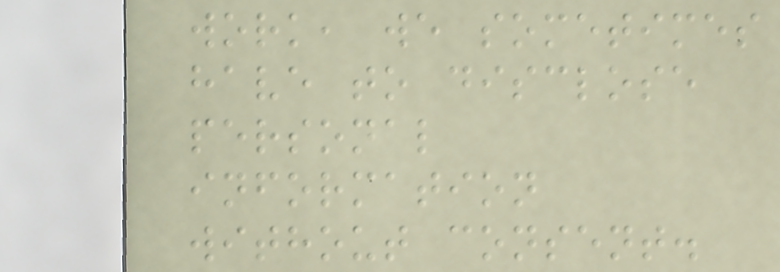work, we sometimes
have to disclose
personal
information
without consent.
